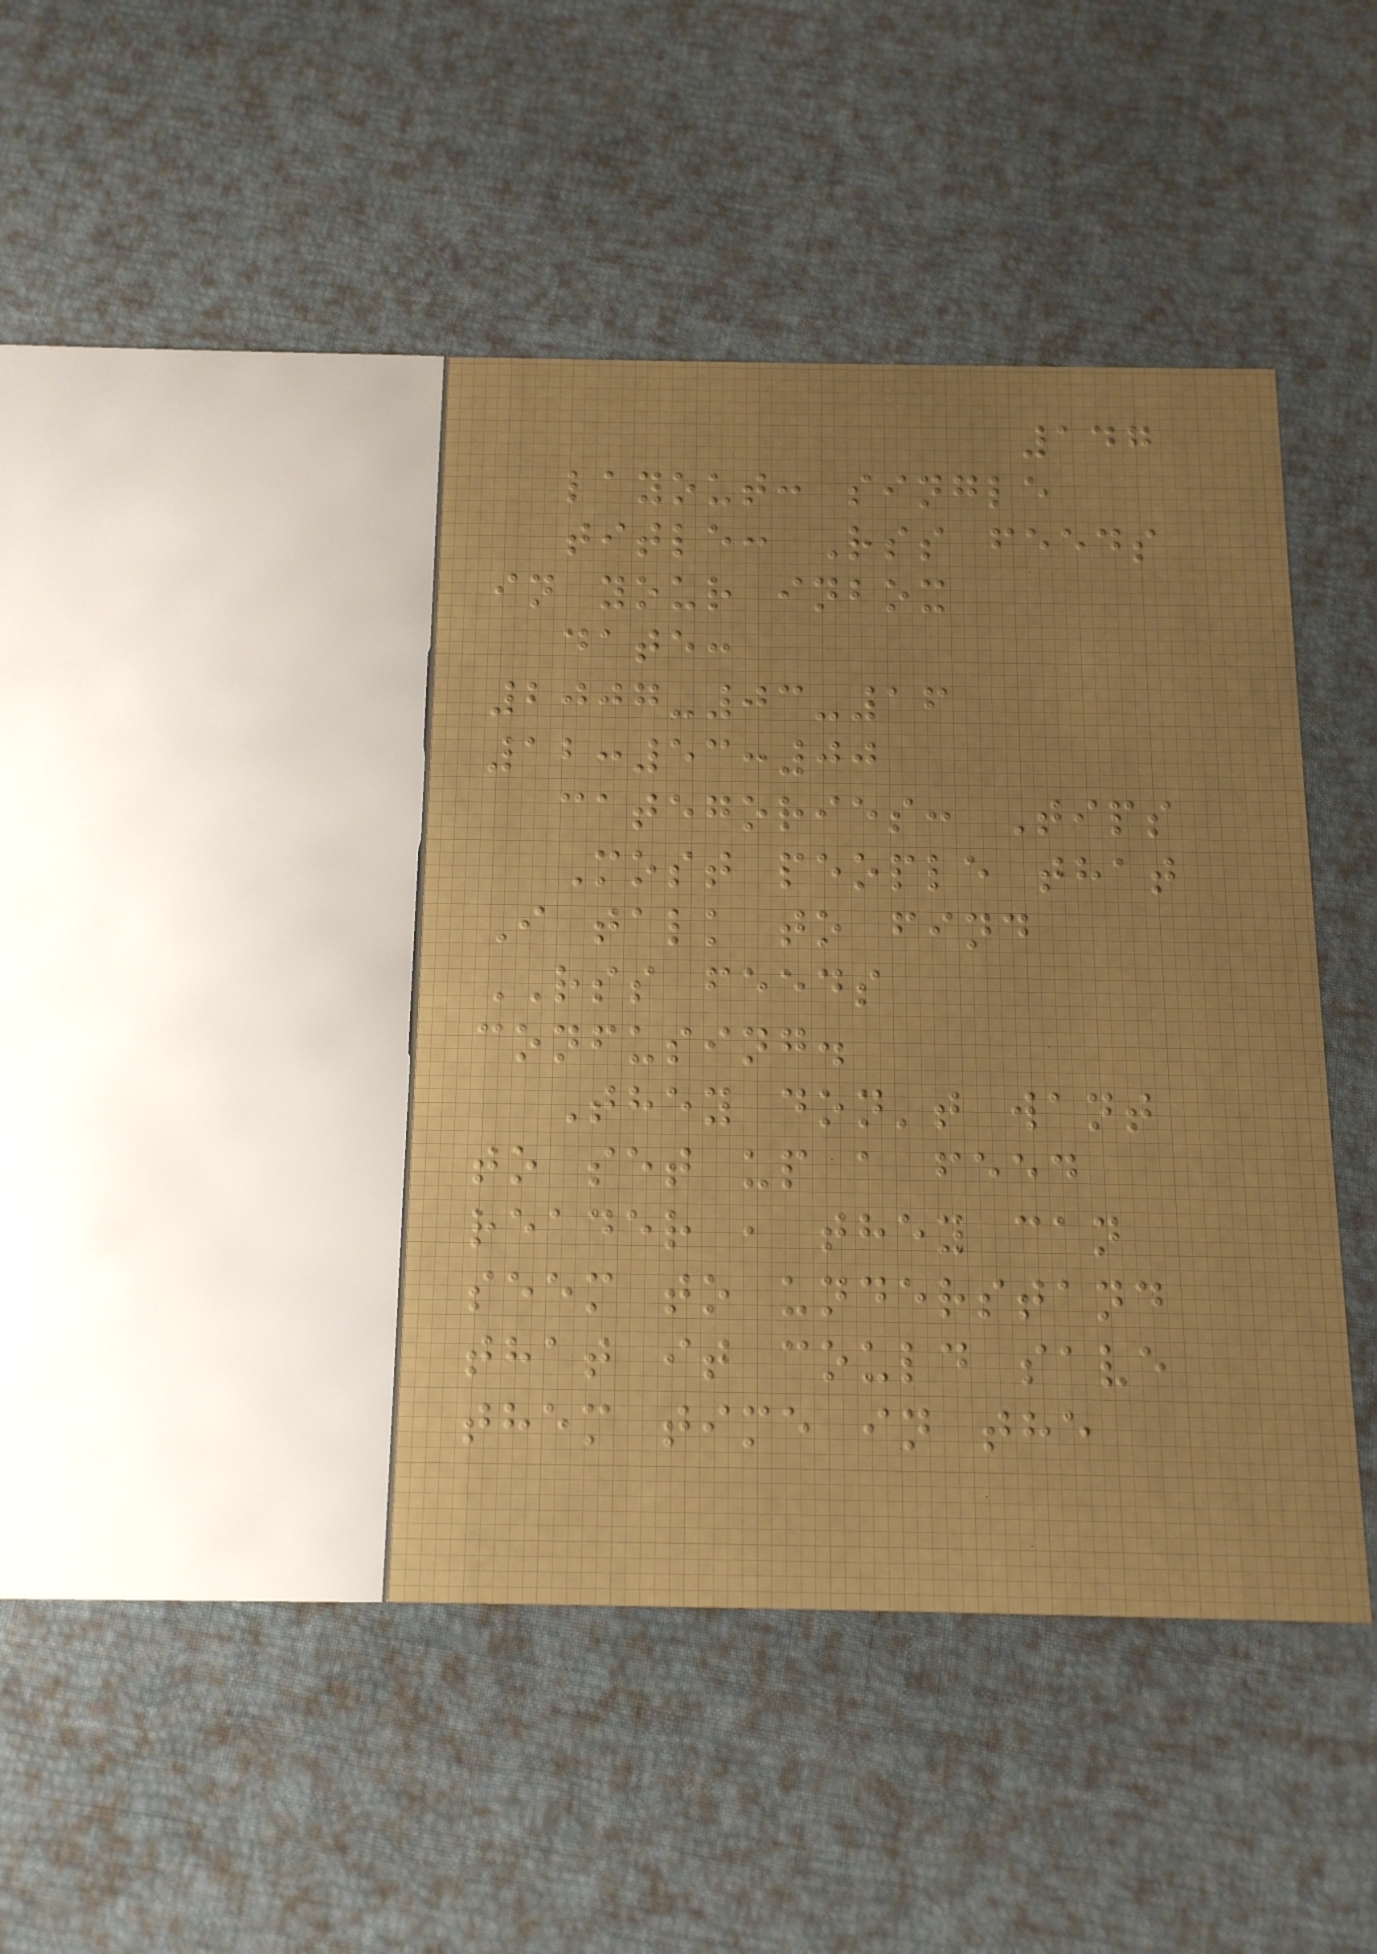147
layout: single
title: Rss feeds
in your inbox
date:
2007-03-16
12:53:00
categories: Tips
Most people that
I talk to find
RSS feeds
confusing.
They don't want
to set up a feed
reader , they can
seem to understand
that it could save
them time in the
